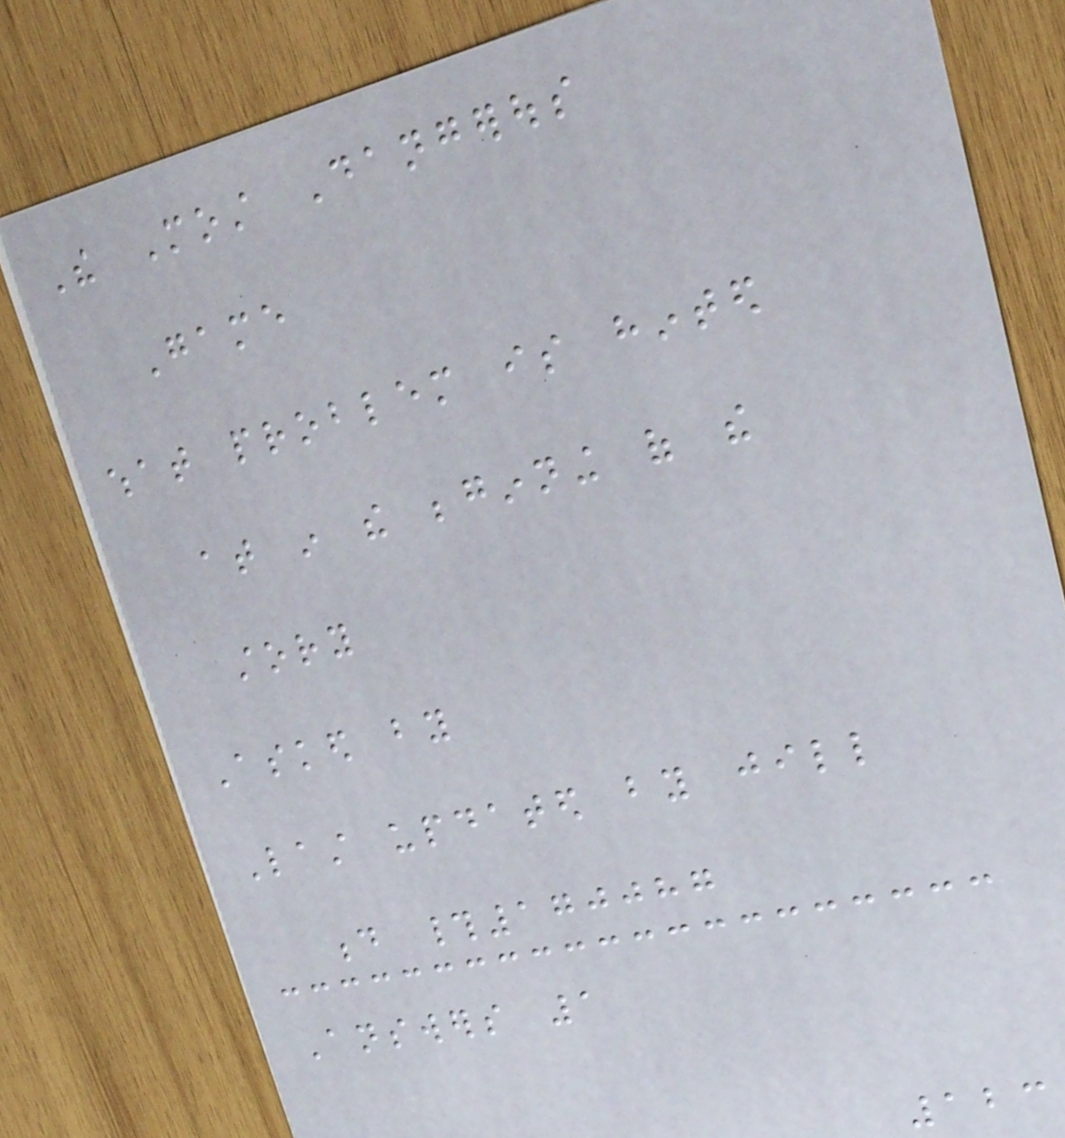The Most Dangerous
Game
what problem is hinted
at in the beginning of the
story
Asked by
Last updated by jill
d #170087
Answers 1
123
